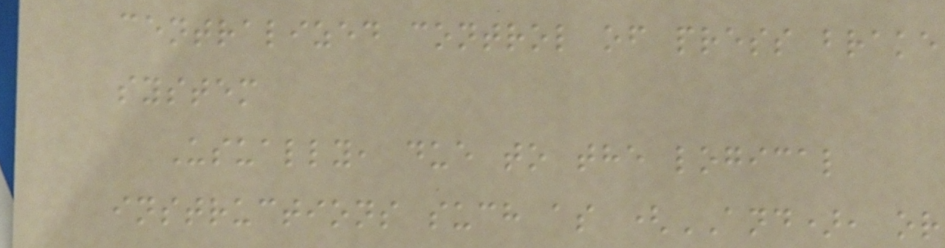centralized control of press brake
system
Usually, due to the logical
instructions such as (AND), or
